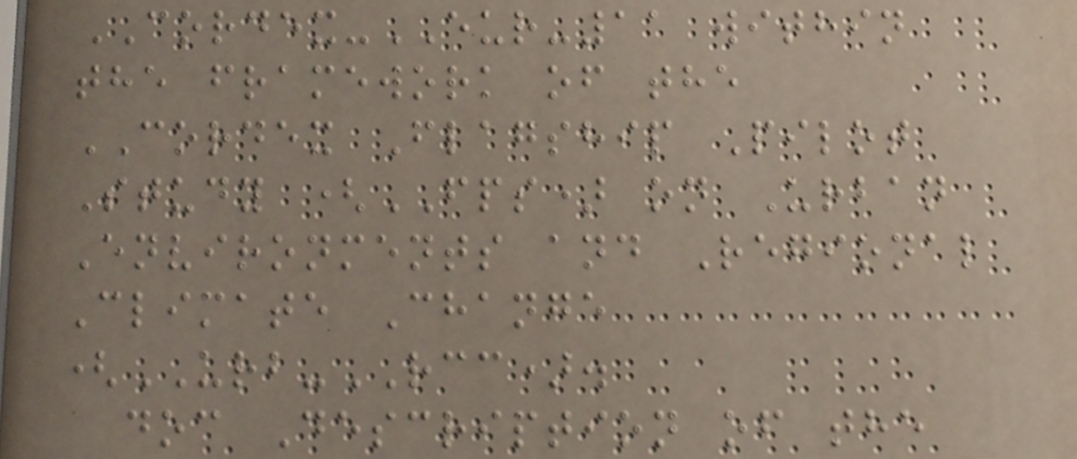CORDEX-EUR-11 within
the framework of the
CORDEX Flagship Pilot
Study (FPS) on Urban
Environments and Regional
Climate Change
(URB-RCC).
doc Description of the
